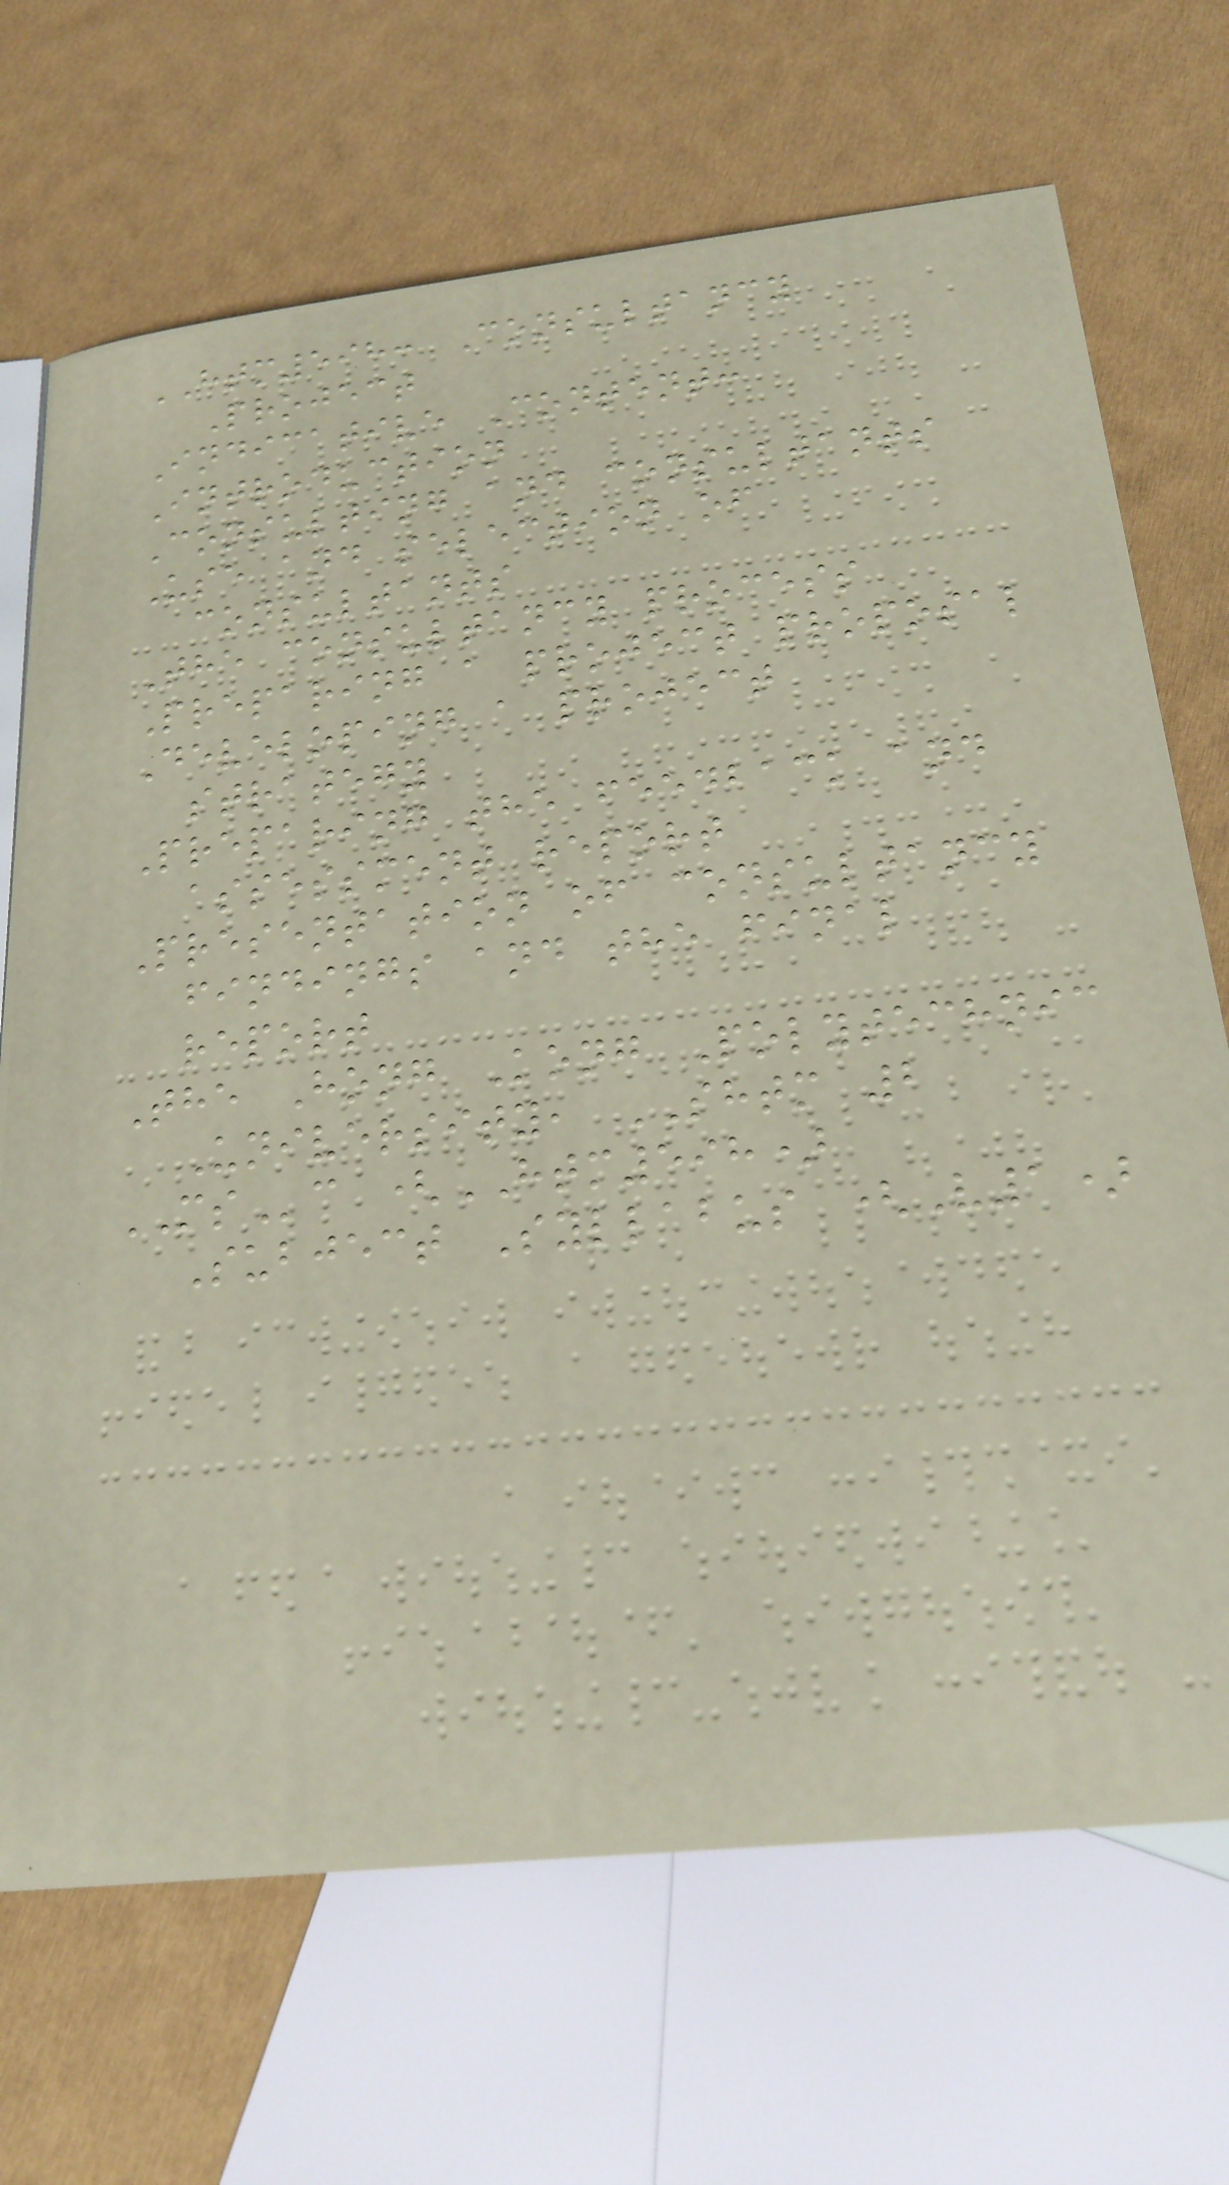HTM598: Consultancy
Project
Indicative Content:
Introduction
Consulting and consultants
Use and selection of
consultants
The consultancy process
Preparing a project proposal
Developing a project
strategy
Preparing the feedback and
assessment report
Presentation of consultancy
findings and the final
report
The Hong Kong Polytechnic
University, SHTM 2
MSc (HTM598)
Subject Syllabus (V1)
